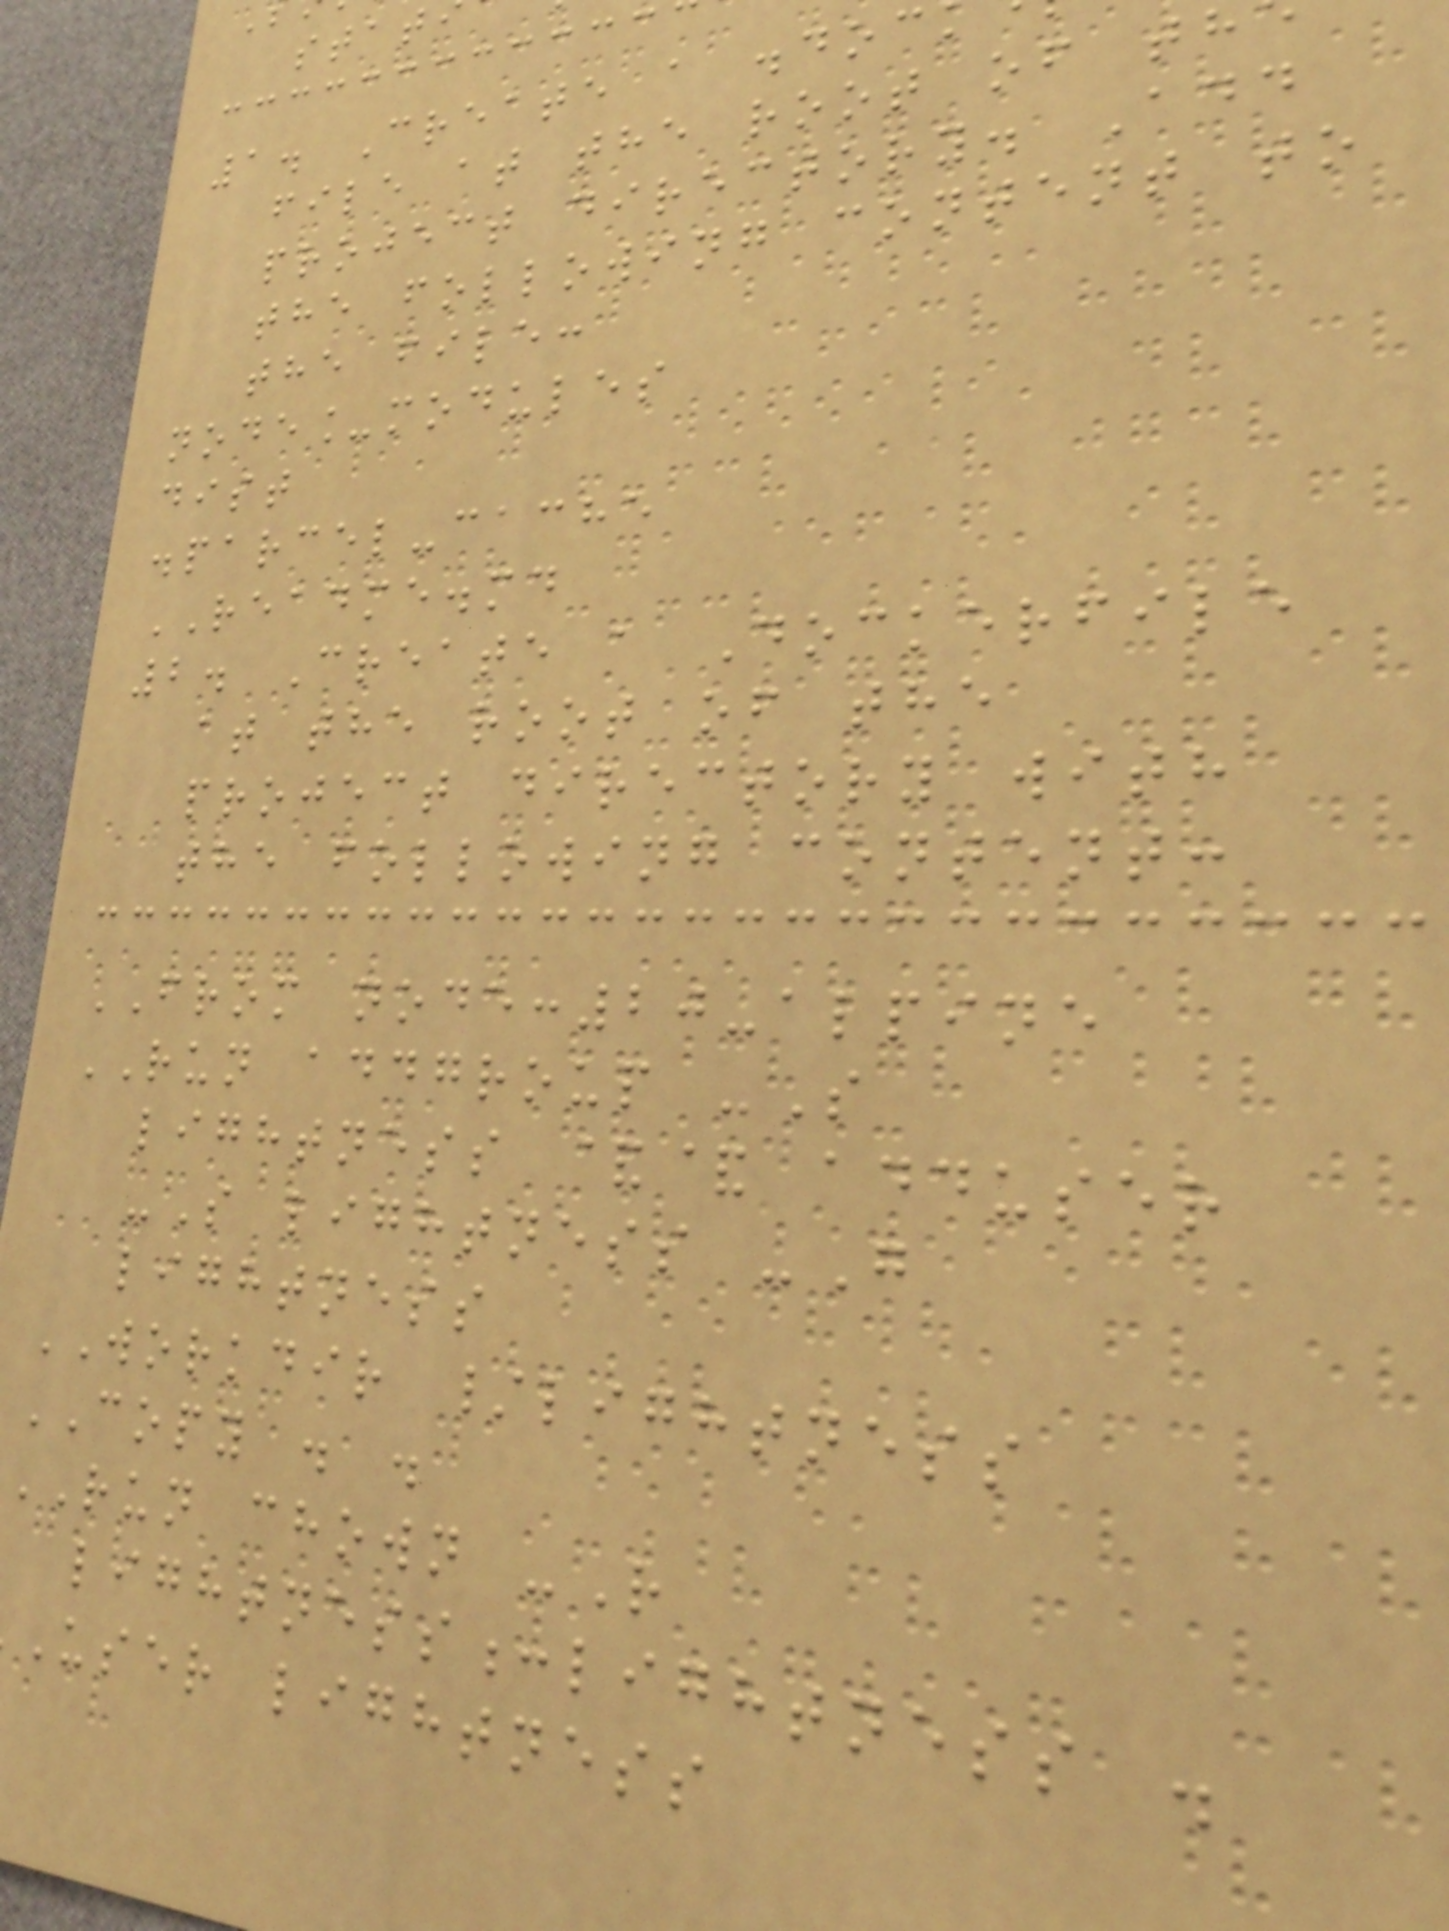1. Create a .doc
file at the root of th
project directory. Add
the following content to
the file:
node_modules
dist
.parcel-cache
README.md
2. Create a Dockerfile
at the root of the
project directory with
the following content:
FROM node:20-alpine
RUN addgroup -S
lightness && adduser
-S lightness -G
lightness
WORKDIR /lightness
COPY . .
RUN chown -R
lightness:lightness .
user lightness
